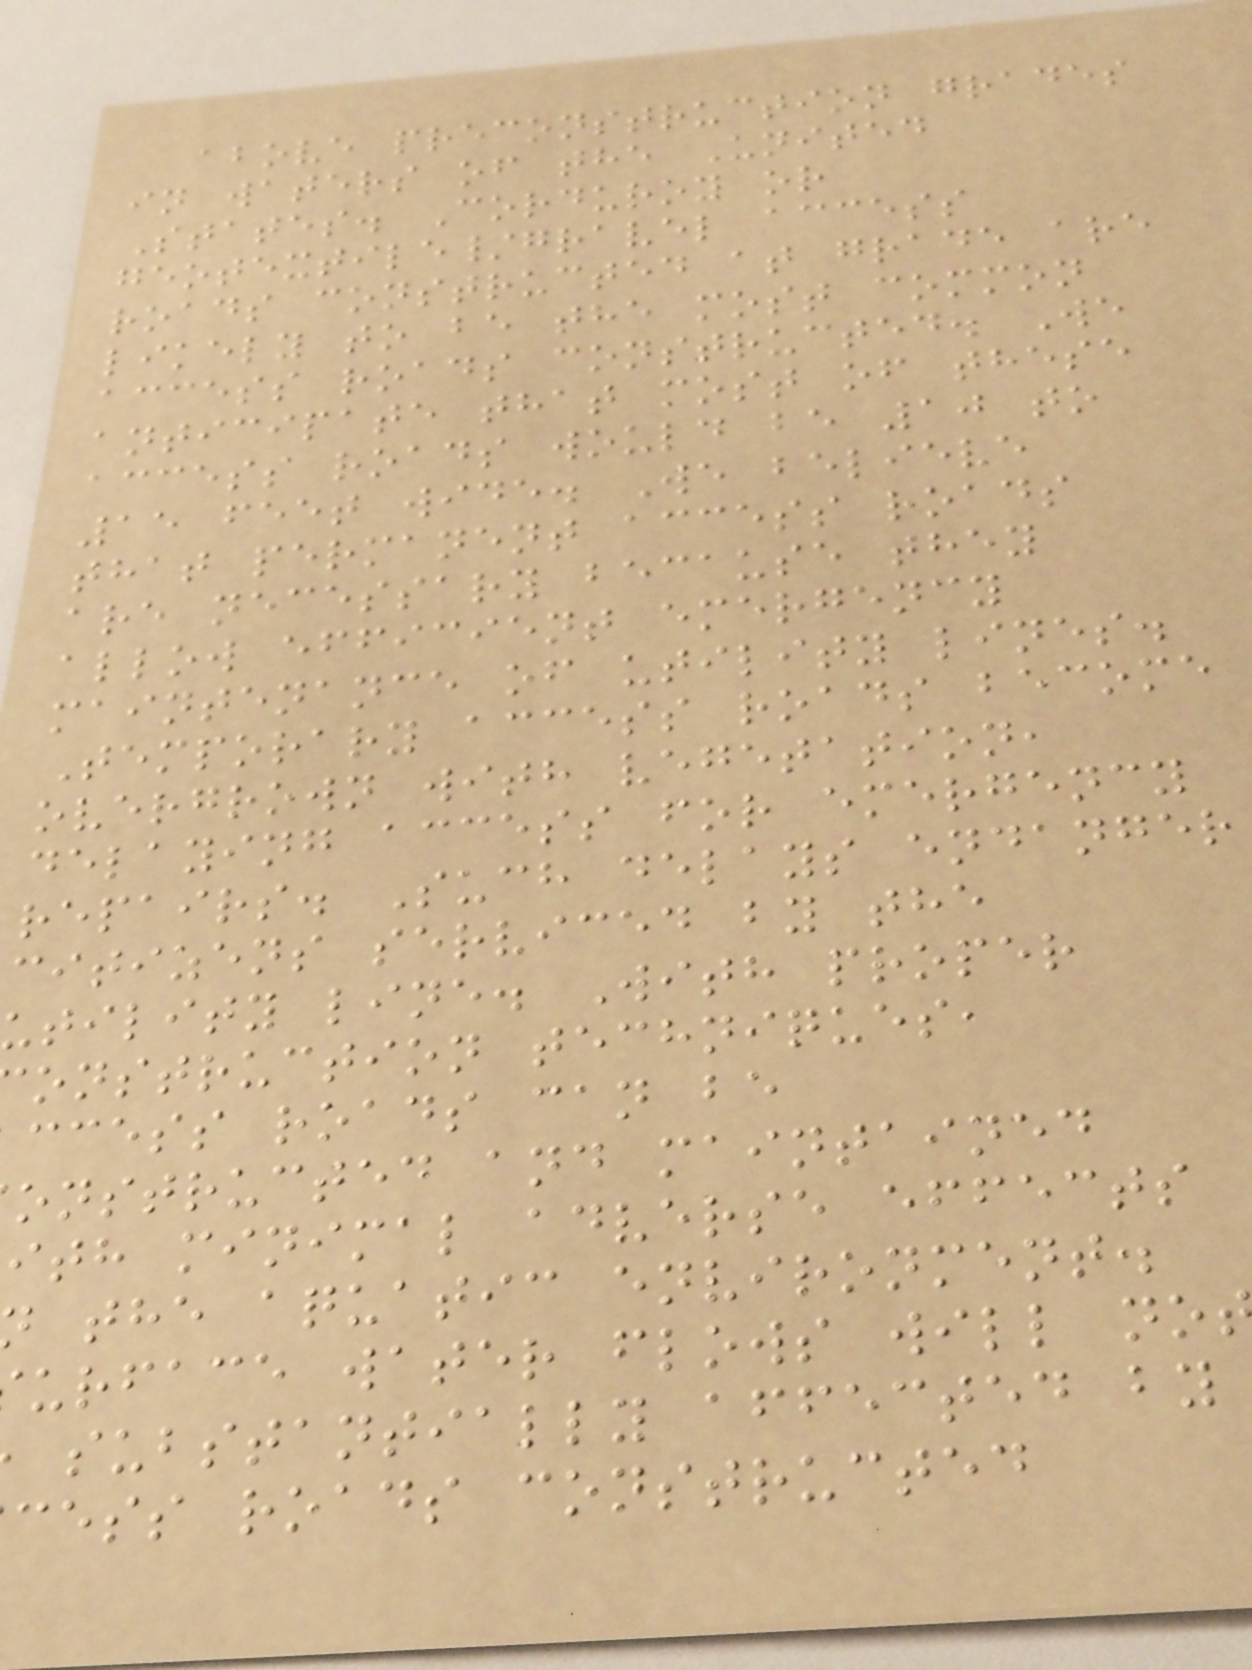above preconstruction grades
in waters of the United
States. Corduroy or
geotextile/gravel access
roads constructed at grade are
likely to be the most common
access roads constructed. We
anticipate that most of these
access roads would be 10 to
15 feet wide. We believe
that permanent access roads
are necessary because they
allow efficient emergency
maintenance of utility lines.
Temporary access roads become
overgrown with vegetation,
delaying access for emergency
repairs. Such delays endanger
citizens serviced by the
utility line. With proper
onstruction techniques,
ccess roads can be
onstructed and maintained
ith minimal adverse effects
the aquatic environment.
urface water flows will no
substantially affected by
cess roads constructed
